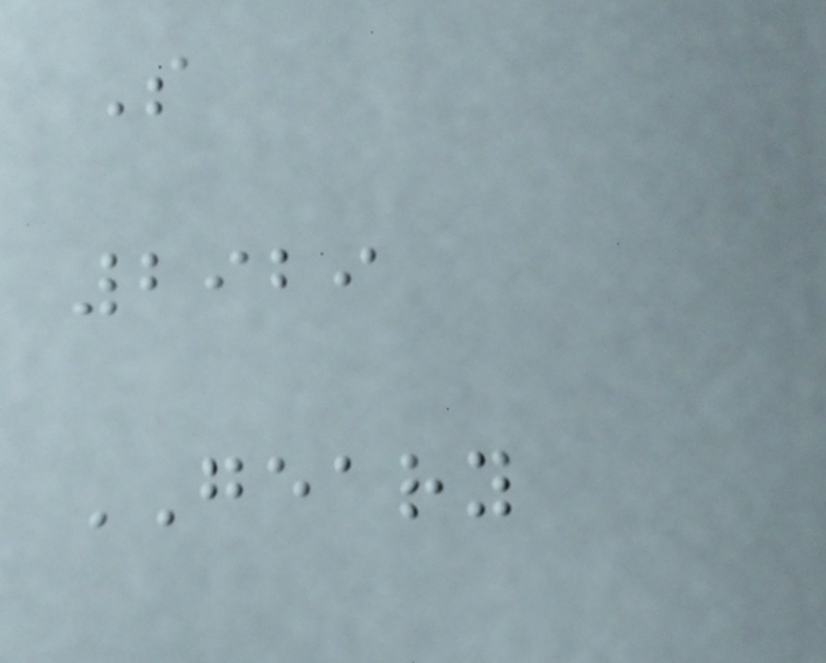S
2929
GEARY
